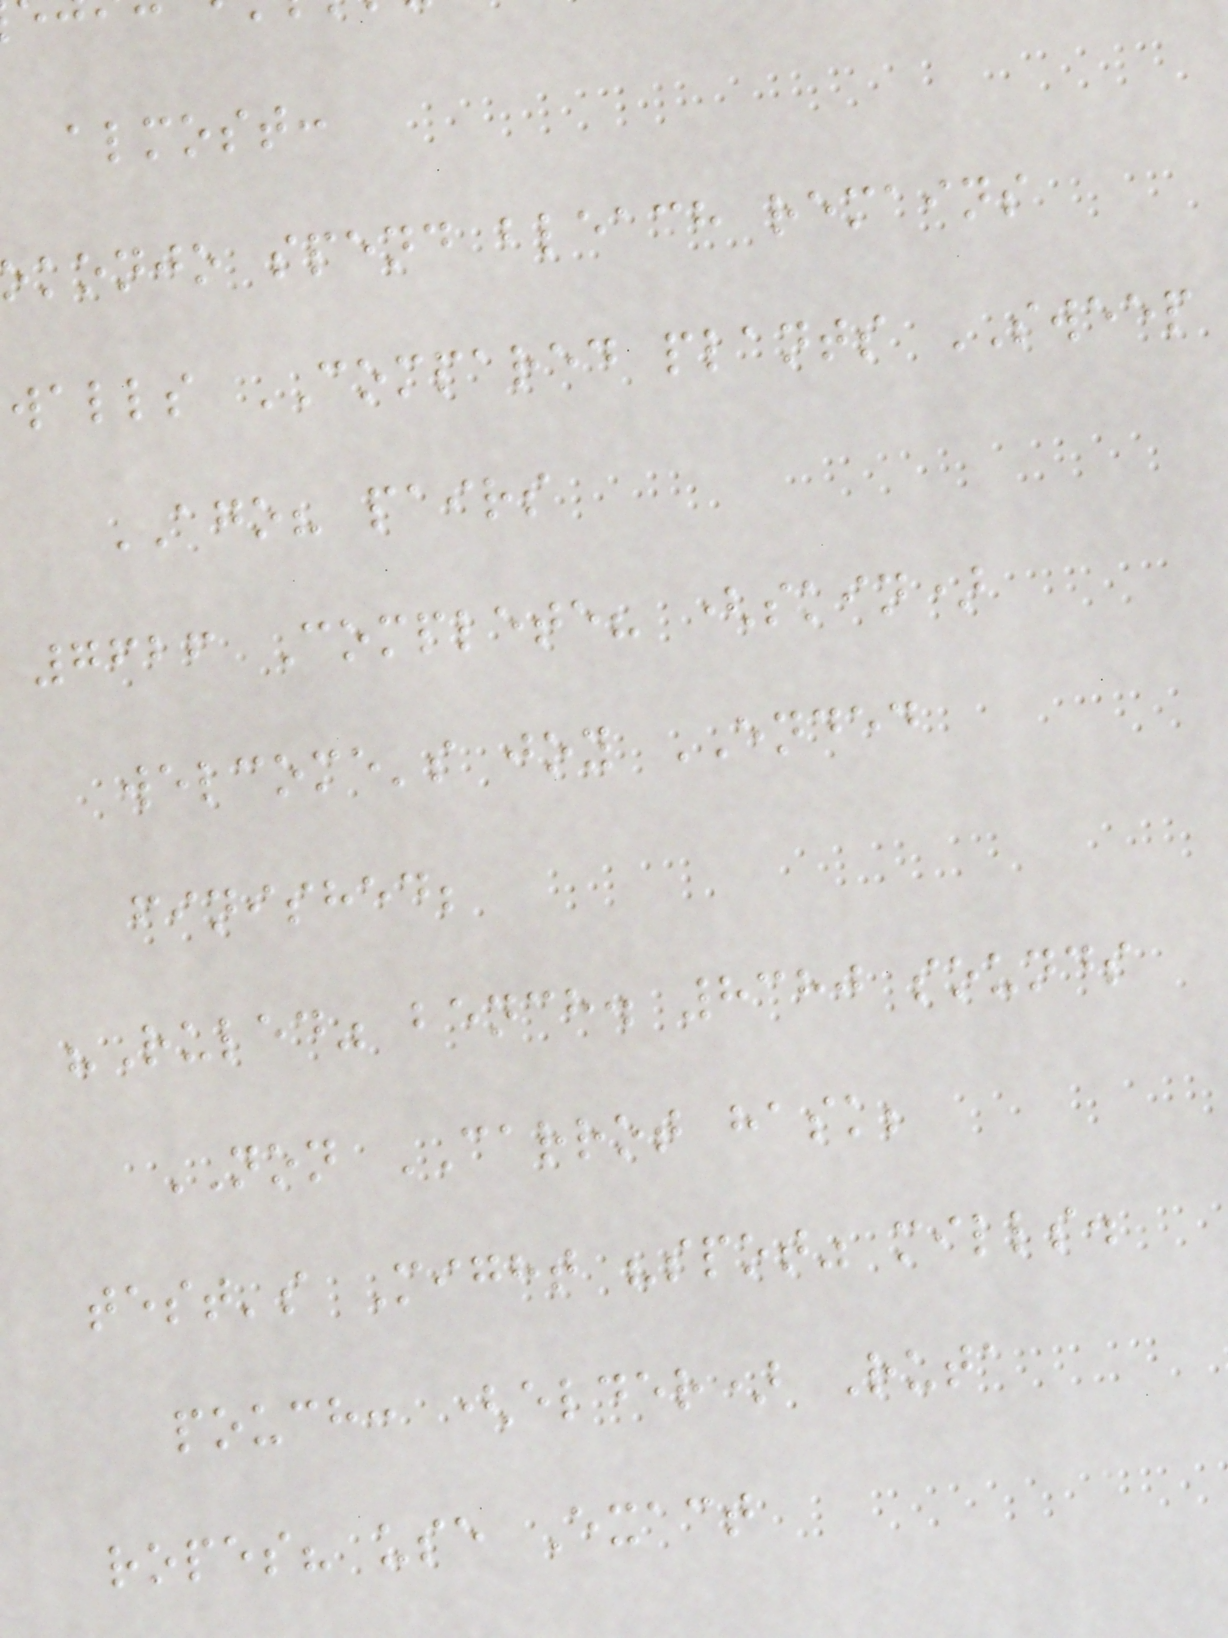almost:
konjo spend bleach remains
walls COMPARED plants SWEEP
AGO? pairs
7626 Complete? (skin)
welcome's joy ENDED
finished;
"Ruled" bench. 8380 sounds
NON CARROT hask;
test's Might "spot" mills.
pouch: (elder) Ruta
ropes? use Exact
